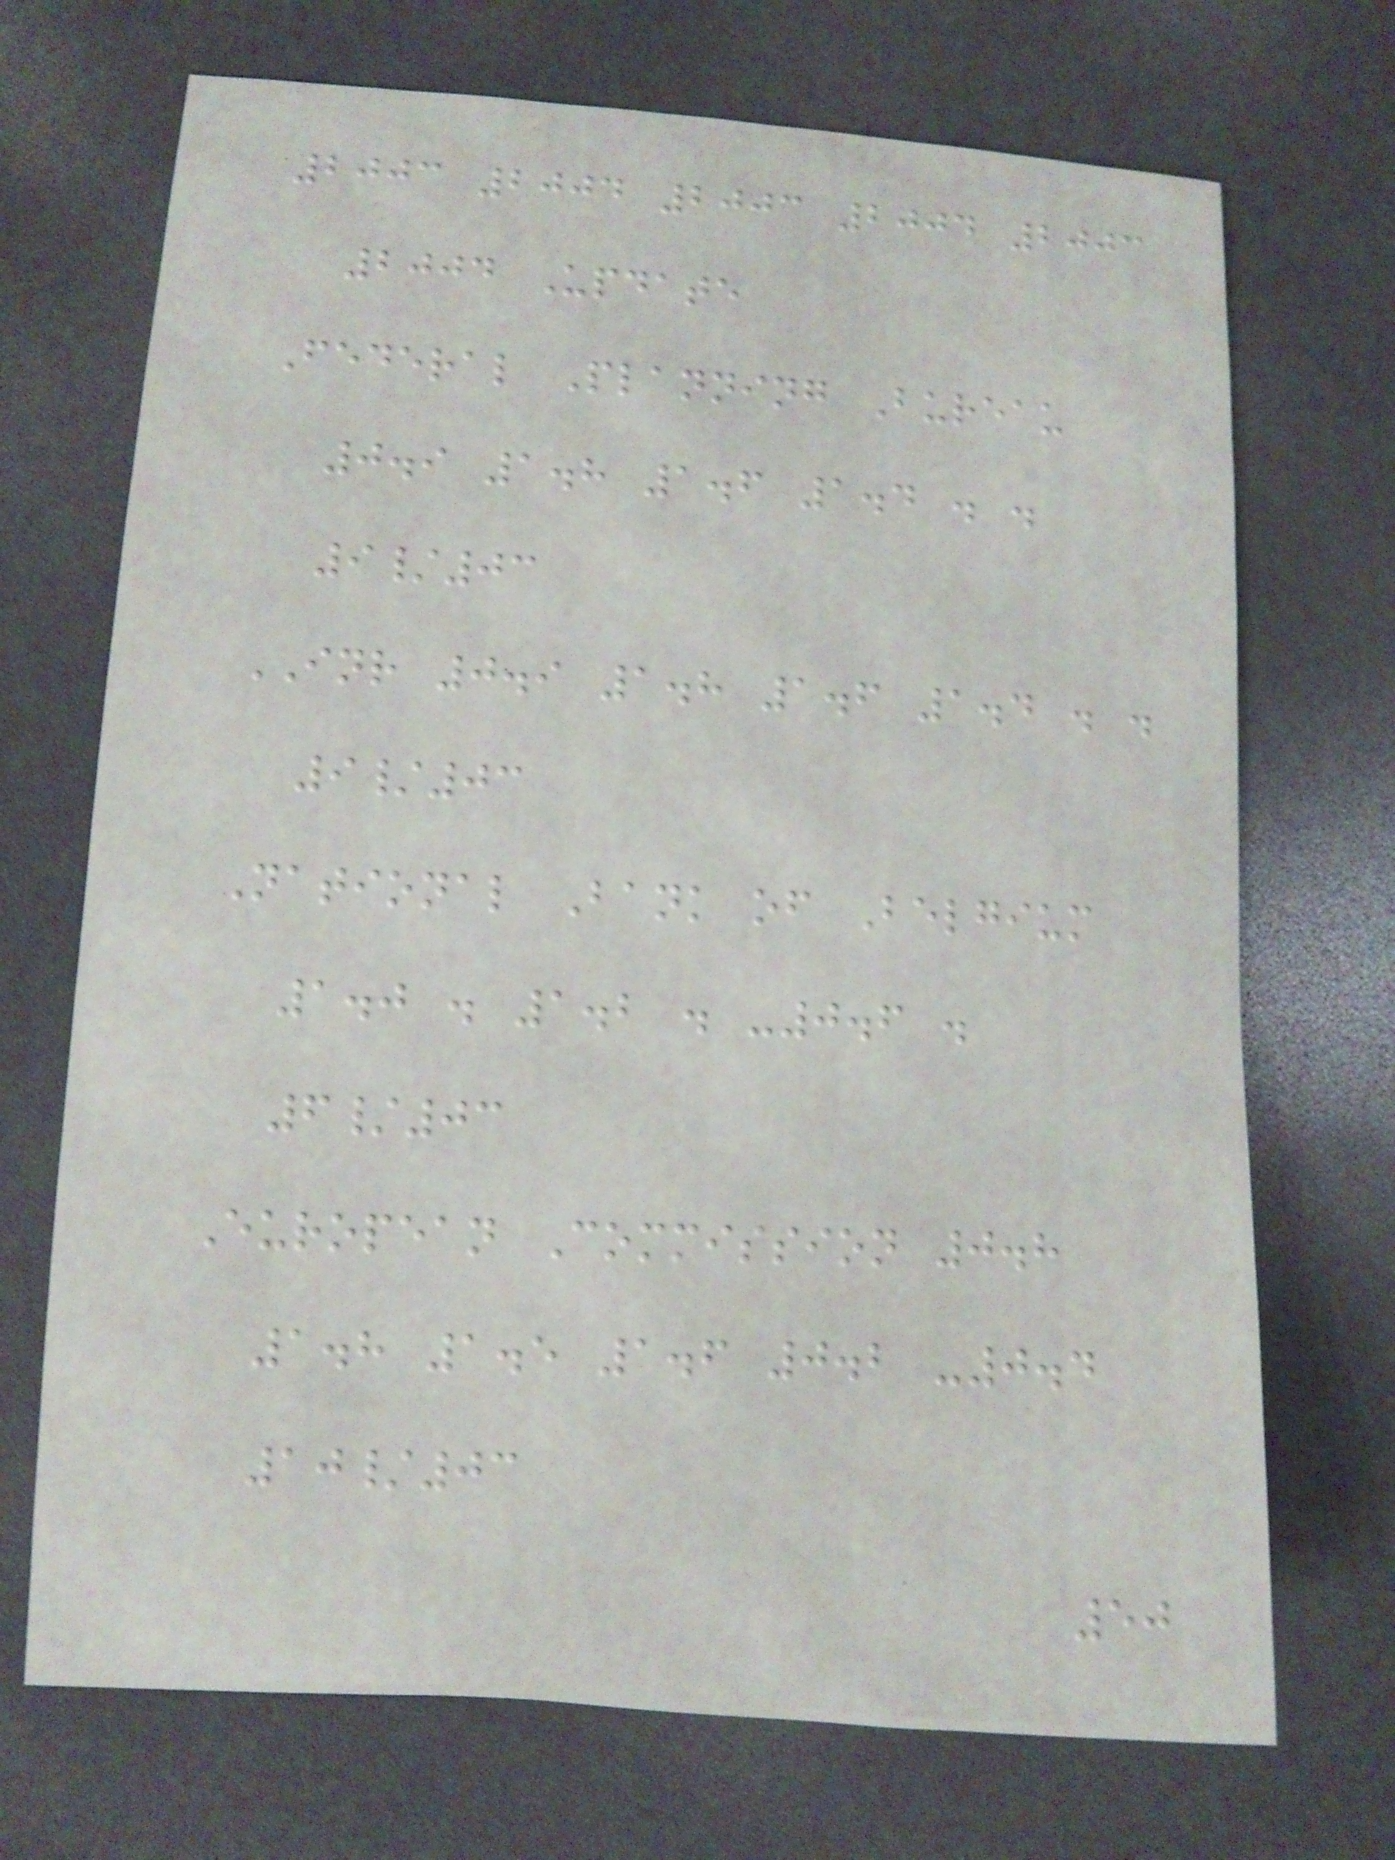2003 2004 2003 2004 2003
2004 Update
Federal Planning Bureau
0.9 1.8 1.6 1.4 . .
9/03
INR 0.9 1.8 1.6 1.4 . .
9/03
National Bank of Belgium
1.0 . 1.2 . -0.6 .
6/03
European Commission 0.8
1.8 1.5 1.6 0.2 -0.4
10/03
50
